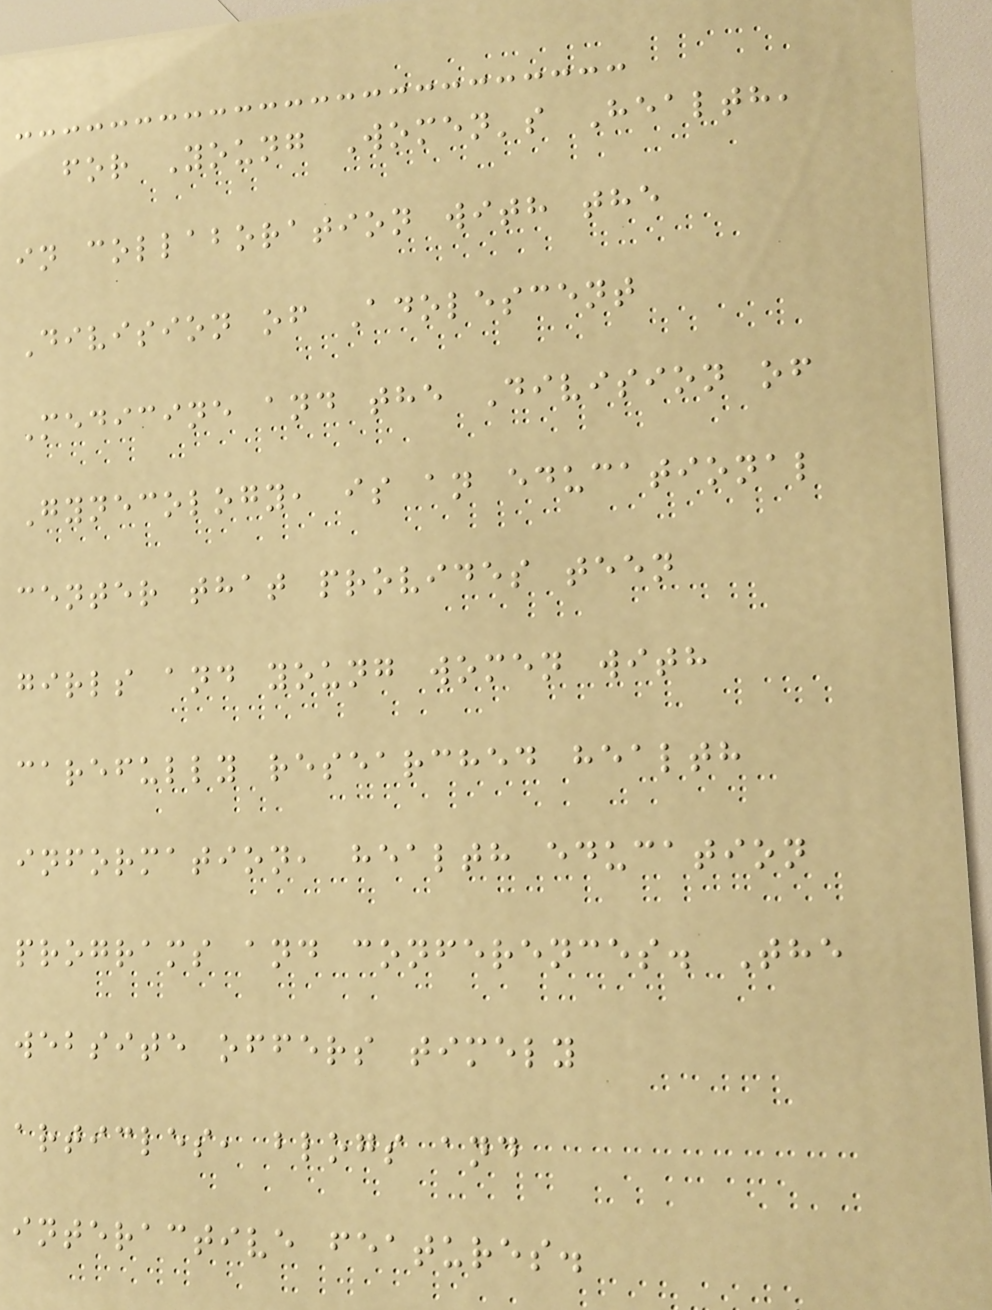for Young Women's Health,
in collaboration with the
Division of Adolescent
Medicine and the Division of
Gynecology, is an educational
center that provides teen
girls and young women with
carefully researched health
information, health education
programs and conferences. The
website offers timely
articles, blogs and
interactive features.
